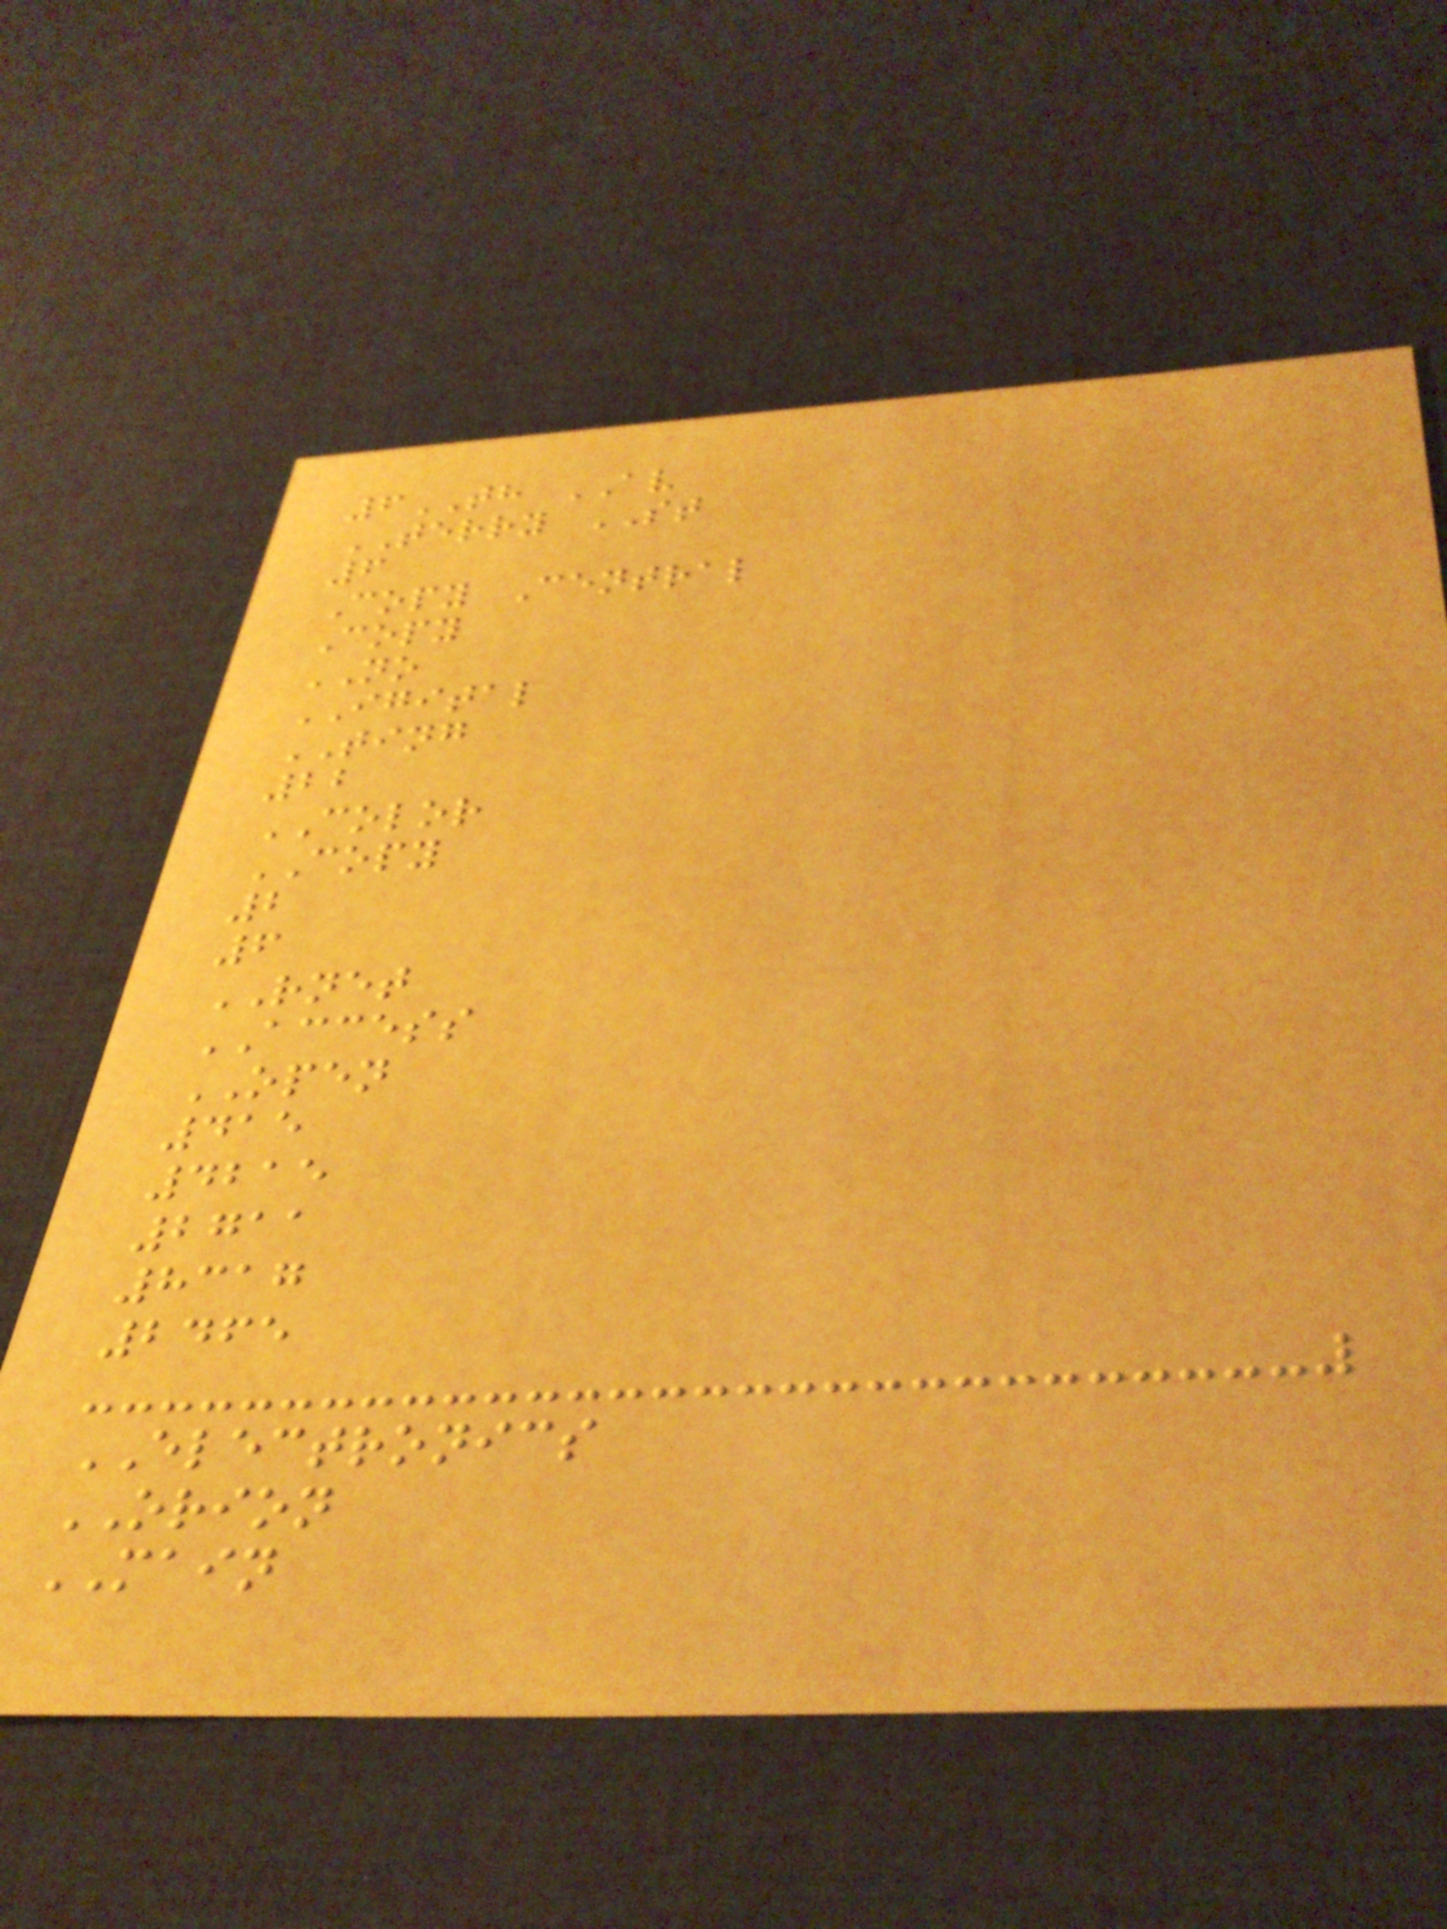6TH AV
TERRY ST
6
Copy Central
Copy
NO
IGITAL
TING
22
COLOR
COPY
2
6
RNET
ACCESS
OPEN
415
4215
2711
8317
2465
ELECTRONICS
ORION
MAIN
